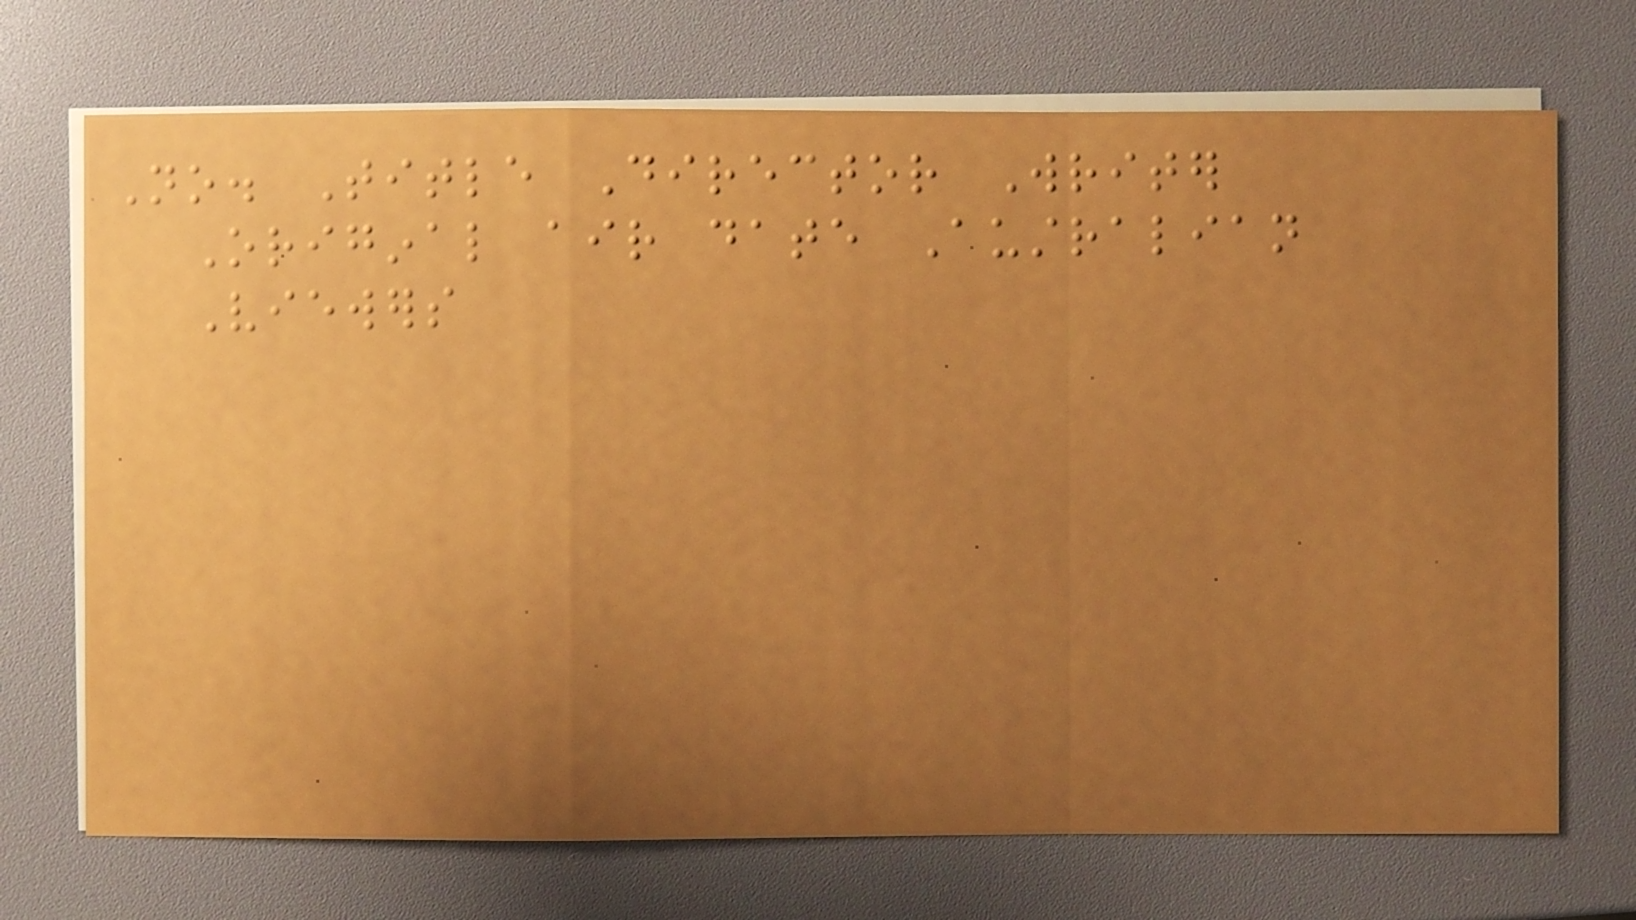No. Title Director Writer
Original air date Australian
Viewers
